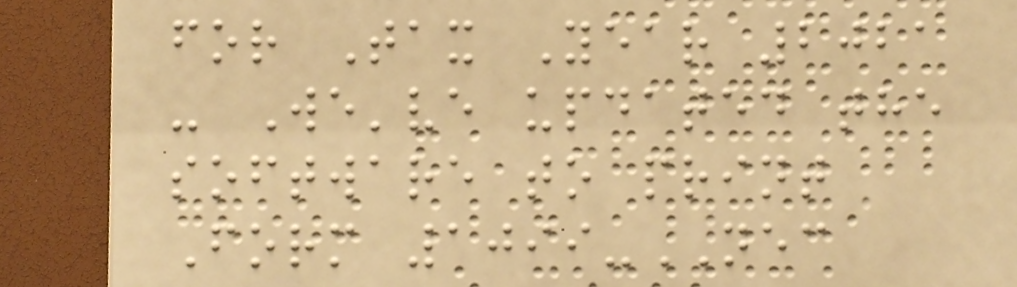for Tax Year 2021
- We've updated the
software to print
Form 1099-NEC
